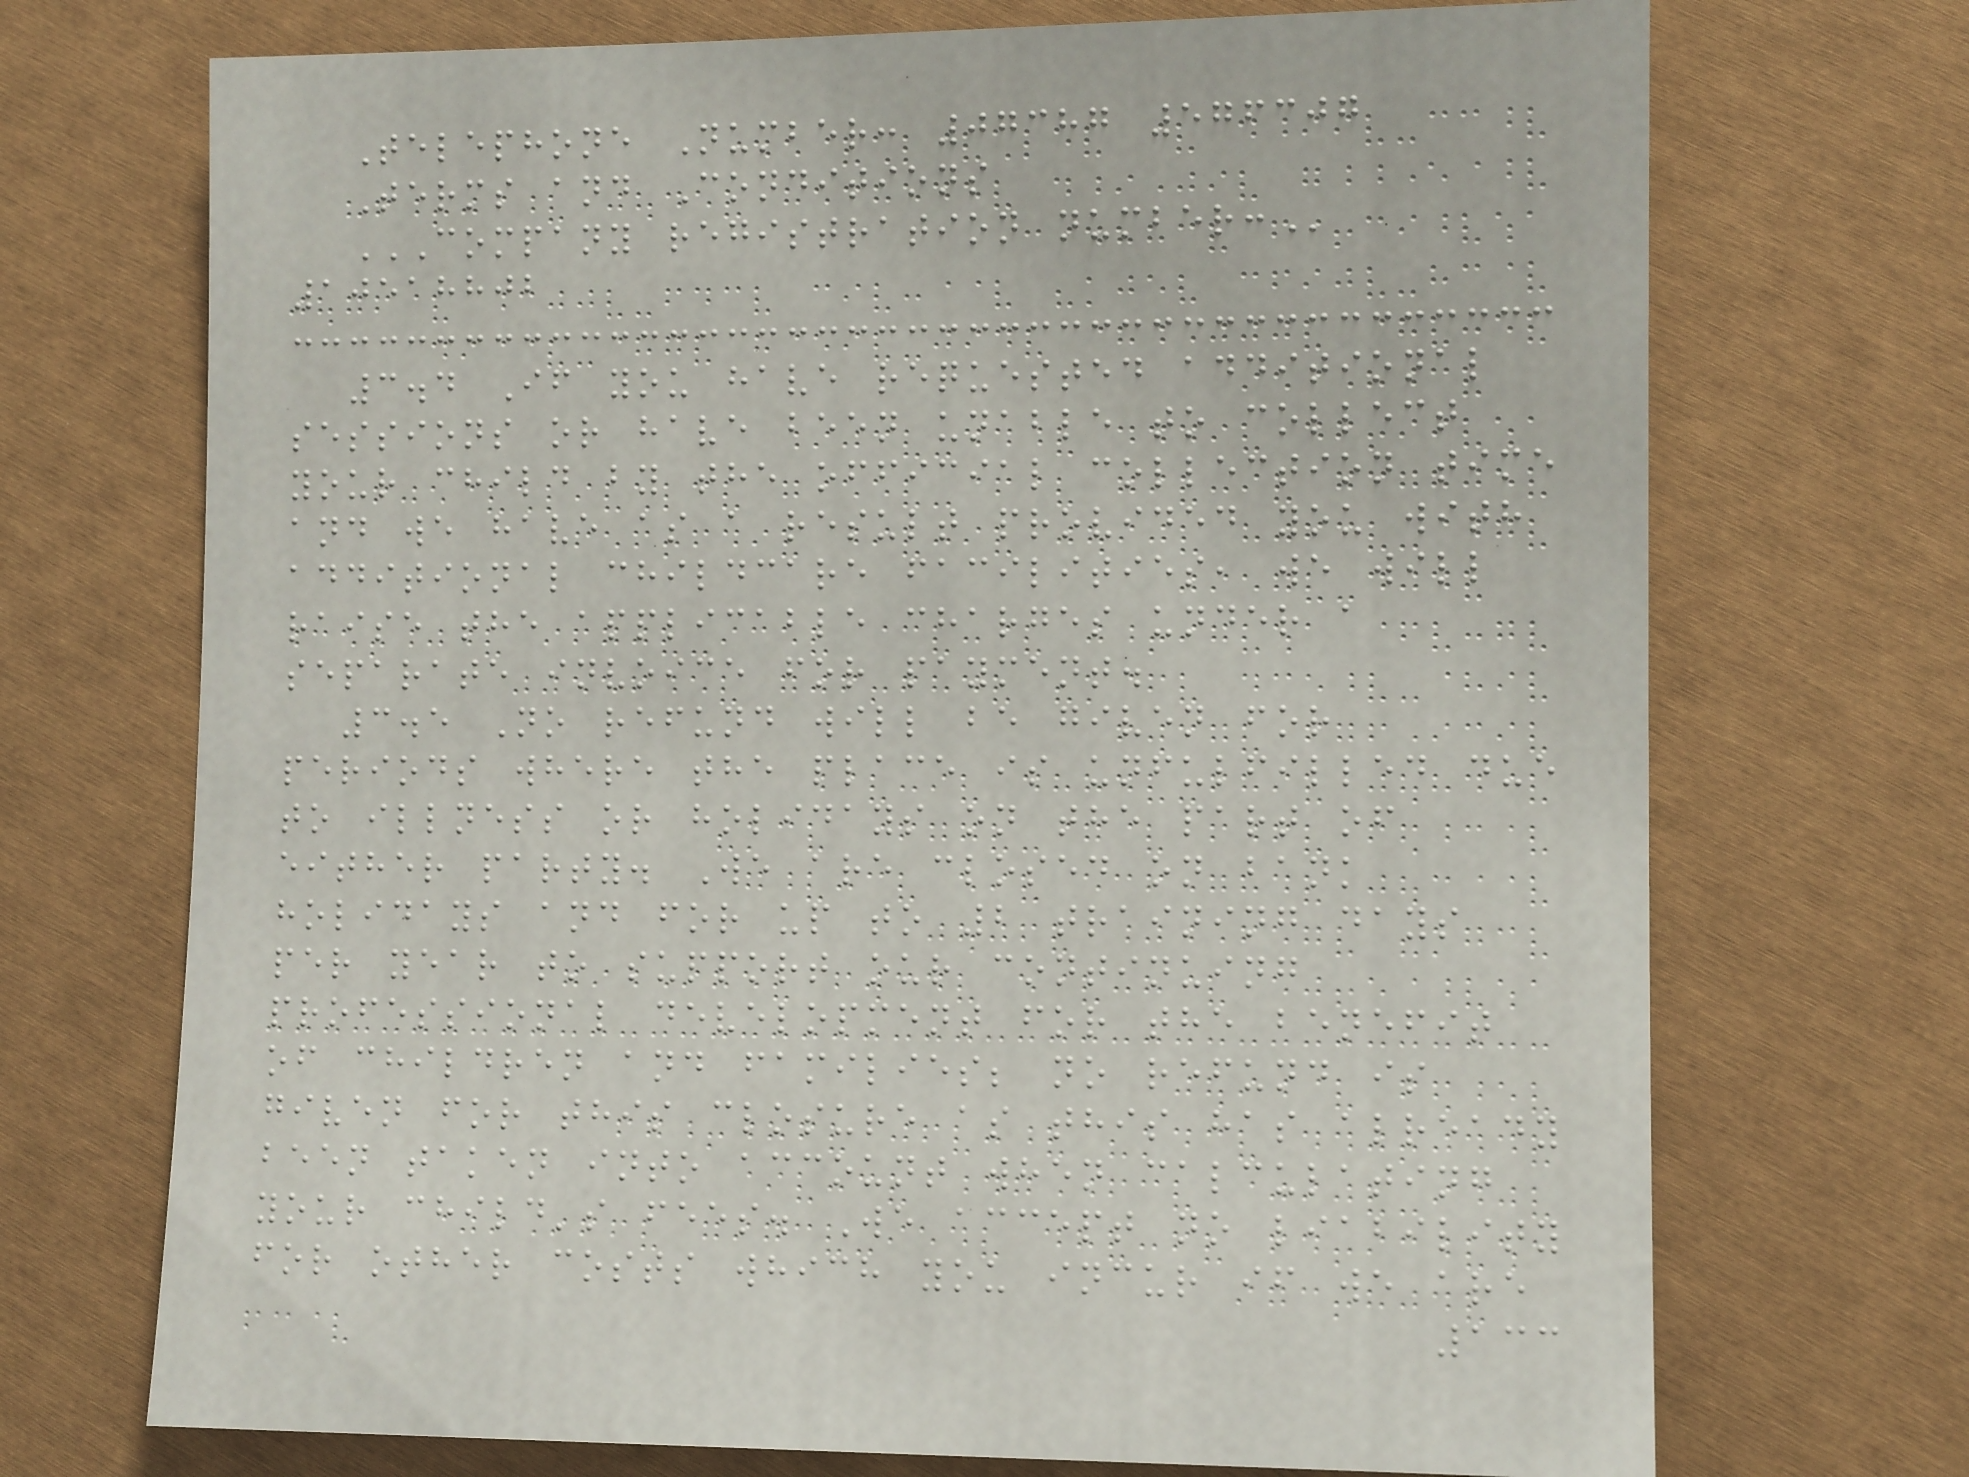Telephone Number: 07387 576307
Terms and Conditions
COMPANY REGISTRATION NUMBER:
10518802
3.4 If you have requested additional
sessions or have been unable to collect
your child by the official collection time
and we have as a result provided you with
additional childcare facilities, we will
raise the applicable charges under a
separate invoice for payment.
3.5 No refund will be given for
periods where the place is unfulfilled due
to illness or holidays on the part of
either party. We are closed on bank
holidays and for up to 2 training days
per year to support our continuing
professional development for the benefit
of children and families; no refund is
given for this closure as this has already
been taken into account when calculating
your child's fees. We accept no liability
for other costs which you incur if we are
133
